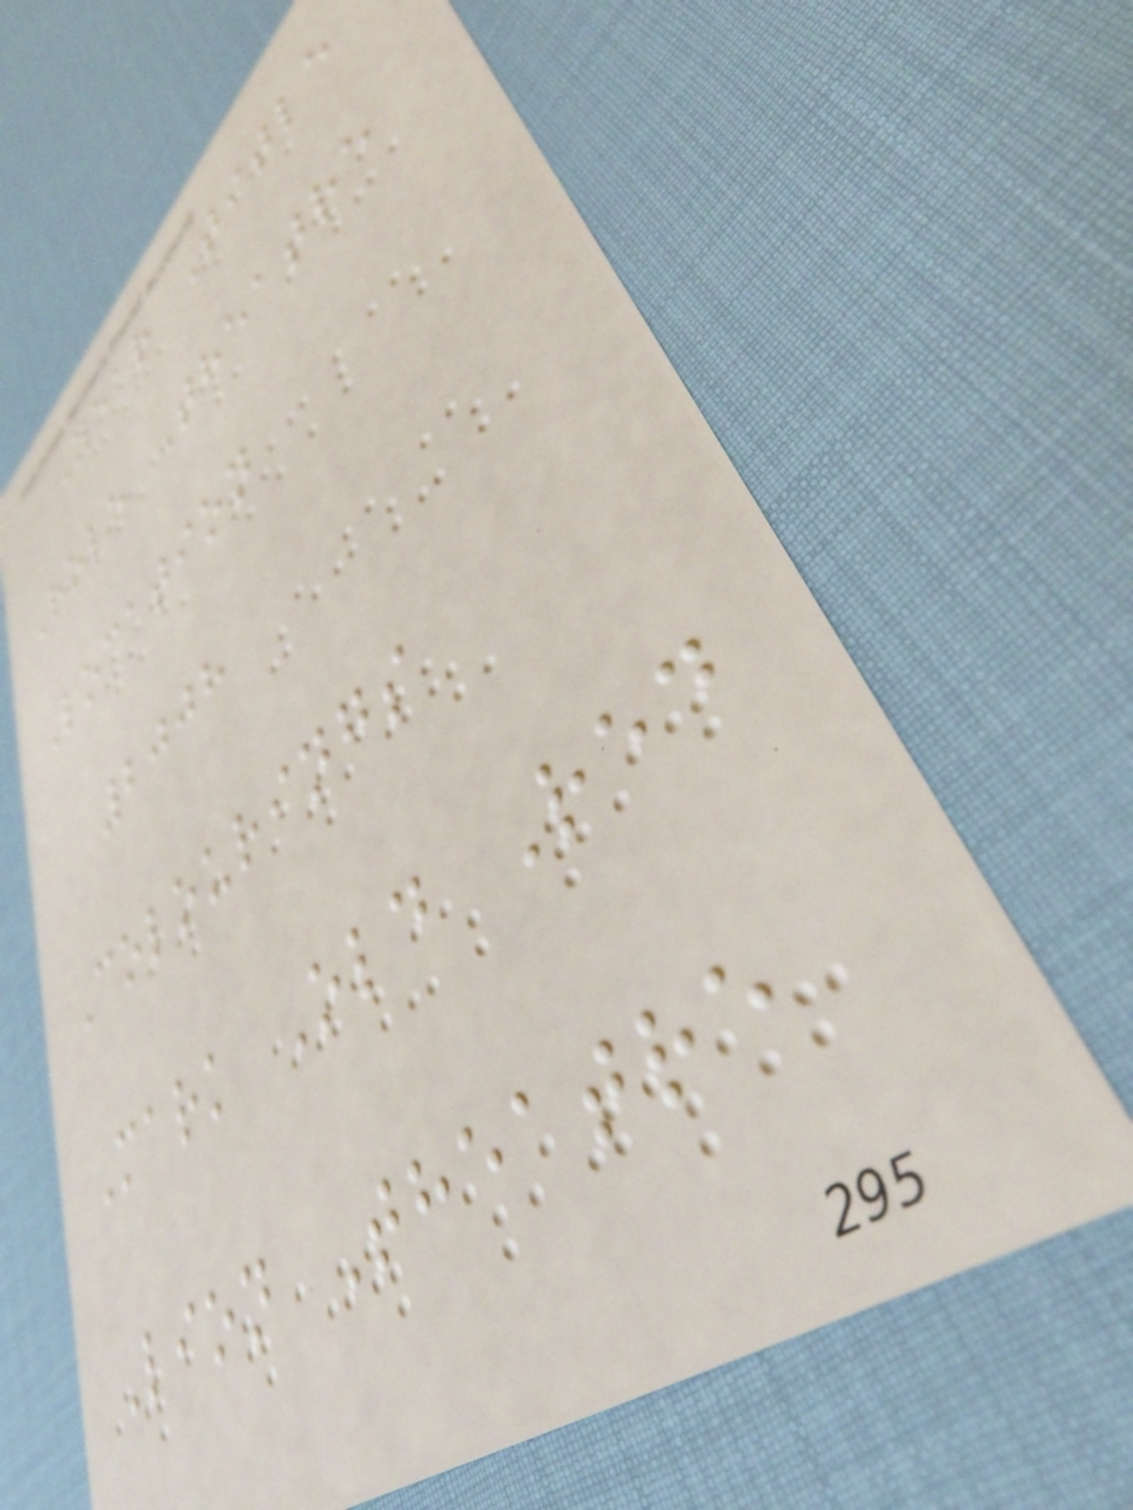Year Title
Role Theatre
Location
2008
Colourings
Mark Old Red
Lion Theatre
